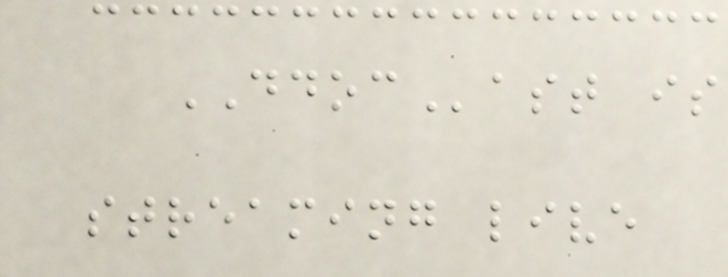DDOCast is
streaming live
